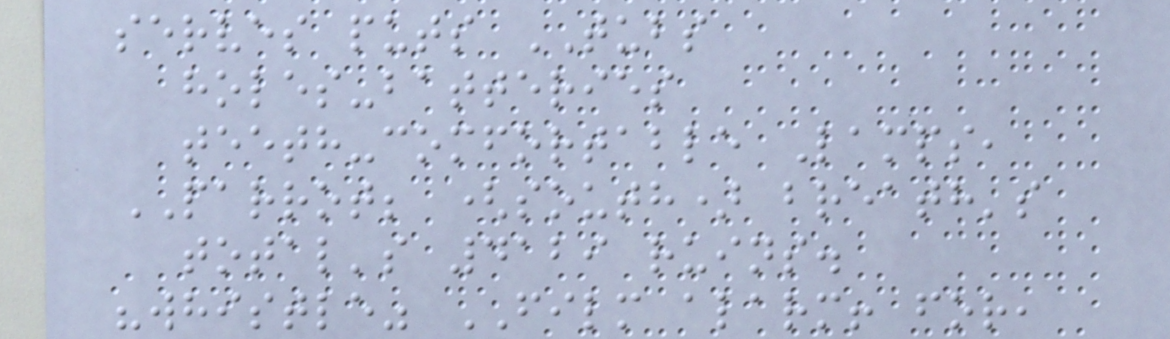serves puts TUBS
holes-batteries
teeth-comfortable Lamps,
PARROT; (south) breath's
total's 4129 ruins.
"whistle" FILM alarm! for,
